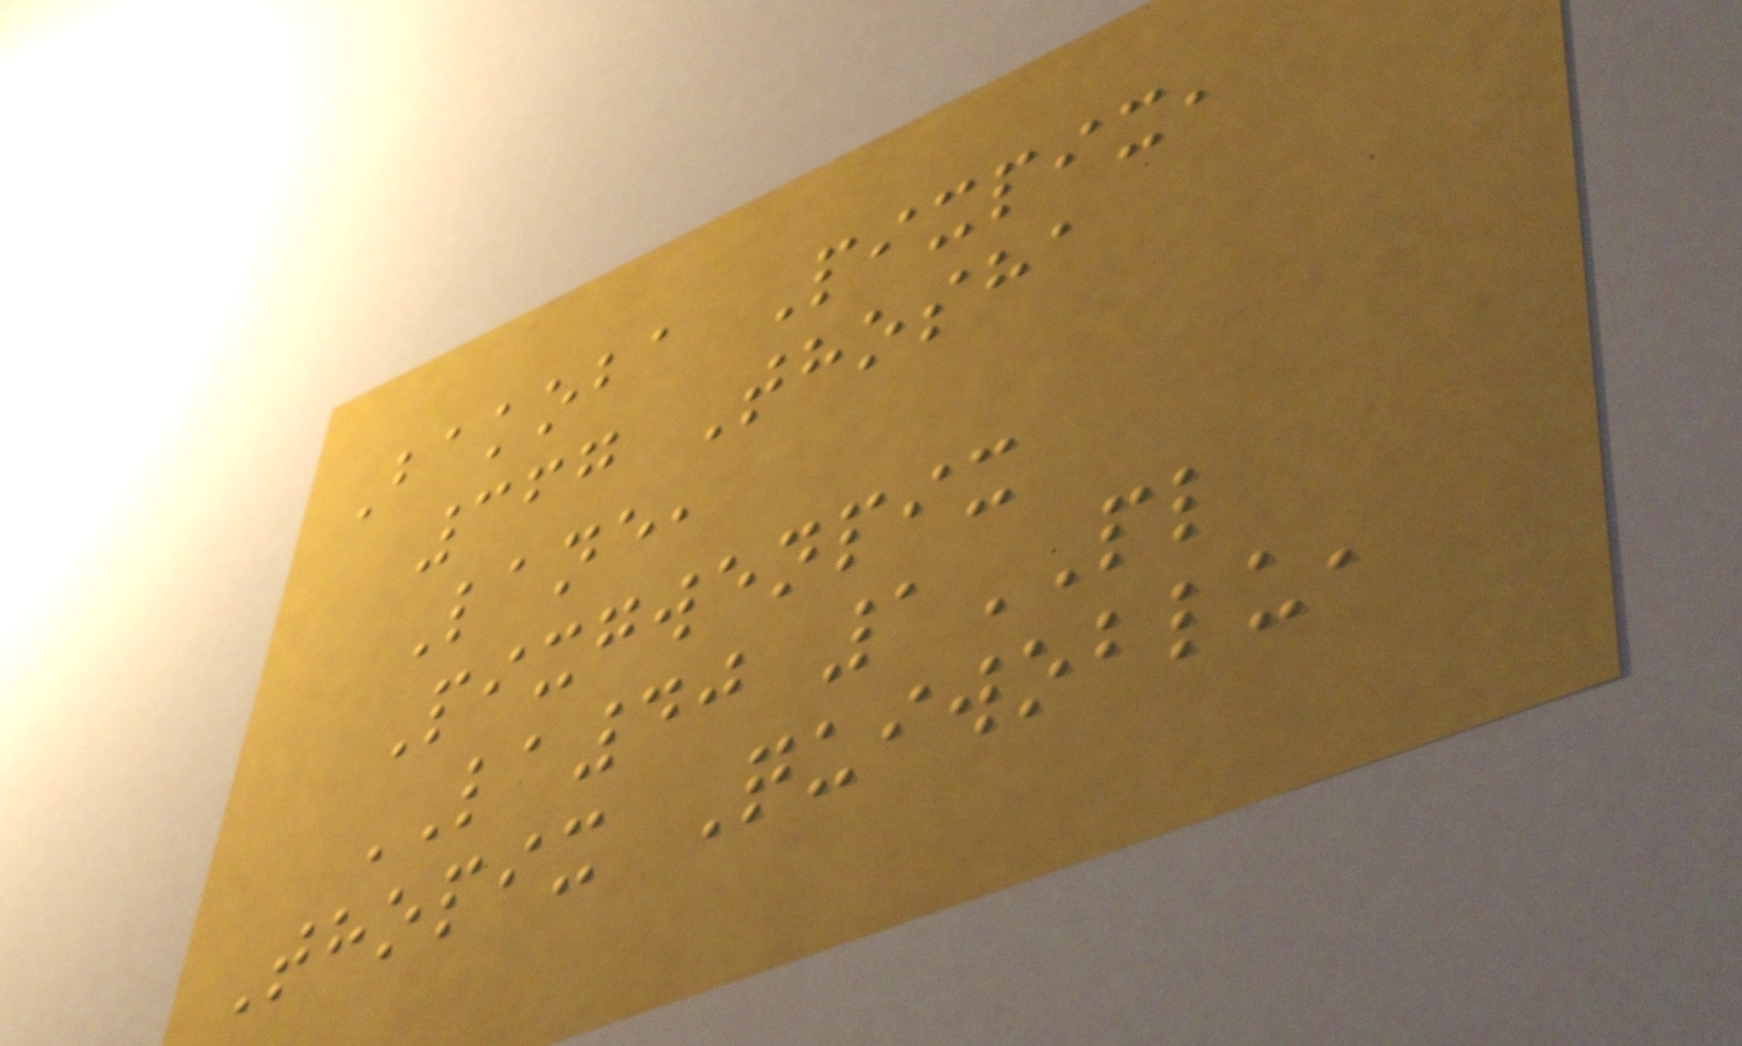Bakoba Pixpix,
367 Thosha
Lane,
Pixgwenpix
LA40 1PL
Thopix Quiwoblu,
